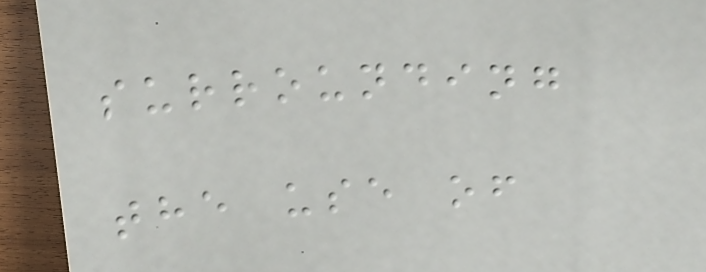surrounding
the use of
